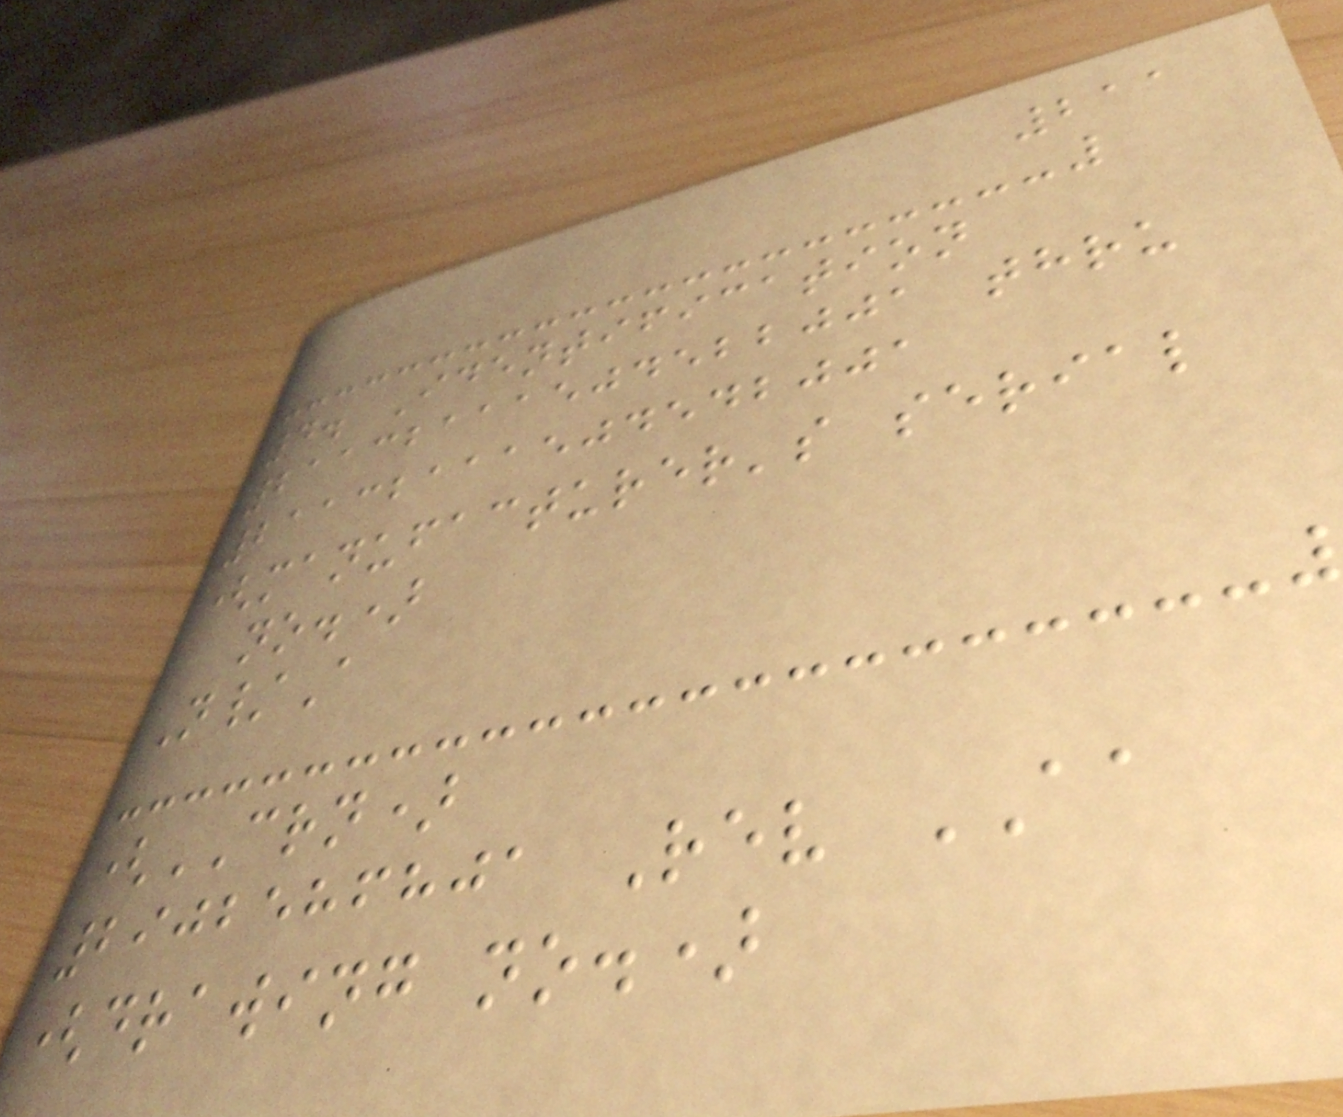211
4. Identification
21132111504522001 thru
21132111504542001
(manufacturer's serial
no.)
N/A
(CRN)
2902586801 Rev AA
(drawing no.)
